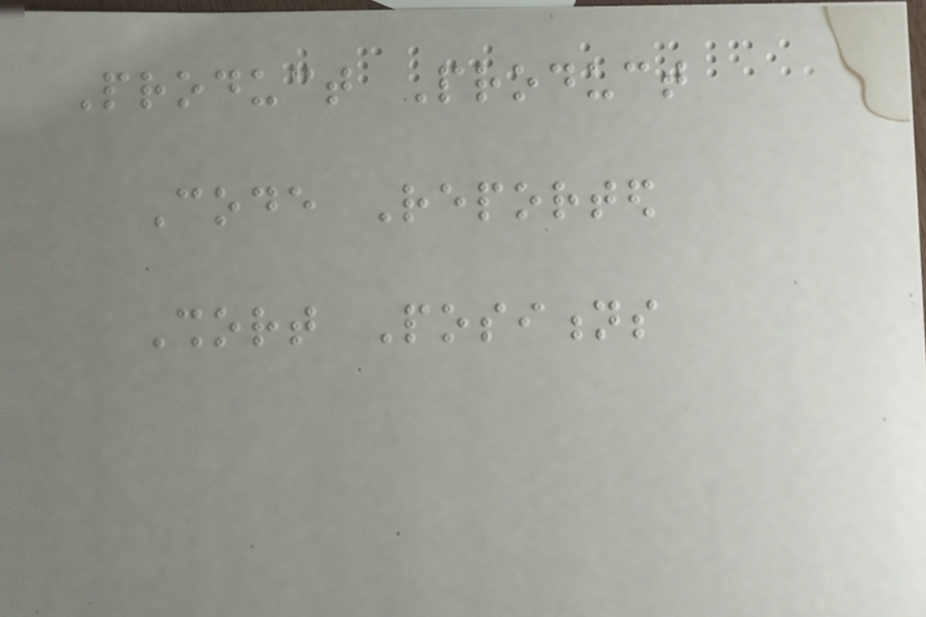Product Product
Code Reported
Short Positions
